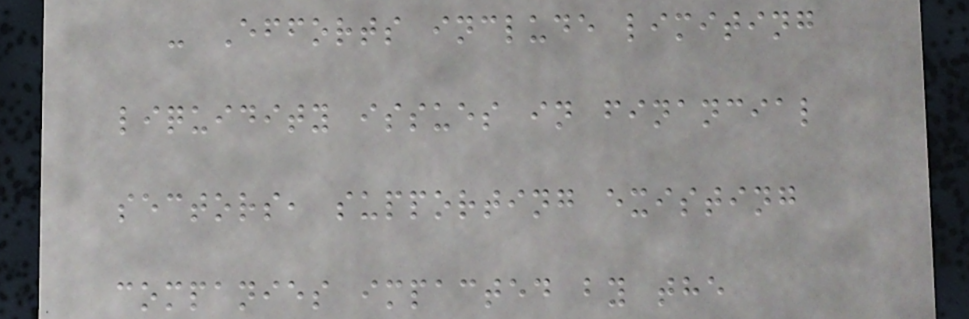- Efforts include limiting
liquidity issues in financial
sectors, supporting existing
companies impacted by the
